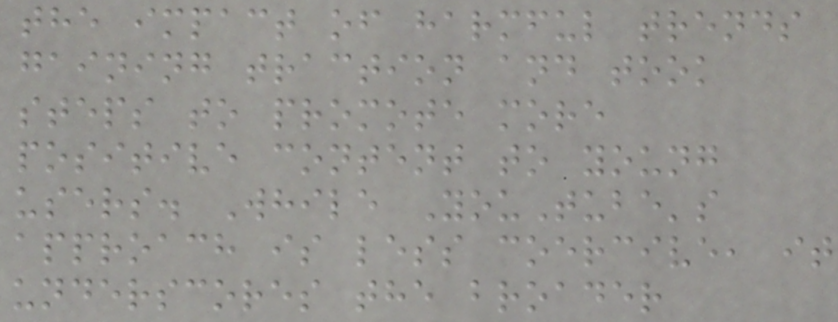the impact of harmful trends
gaining traction and took
steps to promote more
positive content to young
users. While YouTube's
approach is less coercive, it
underscores the broader
